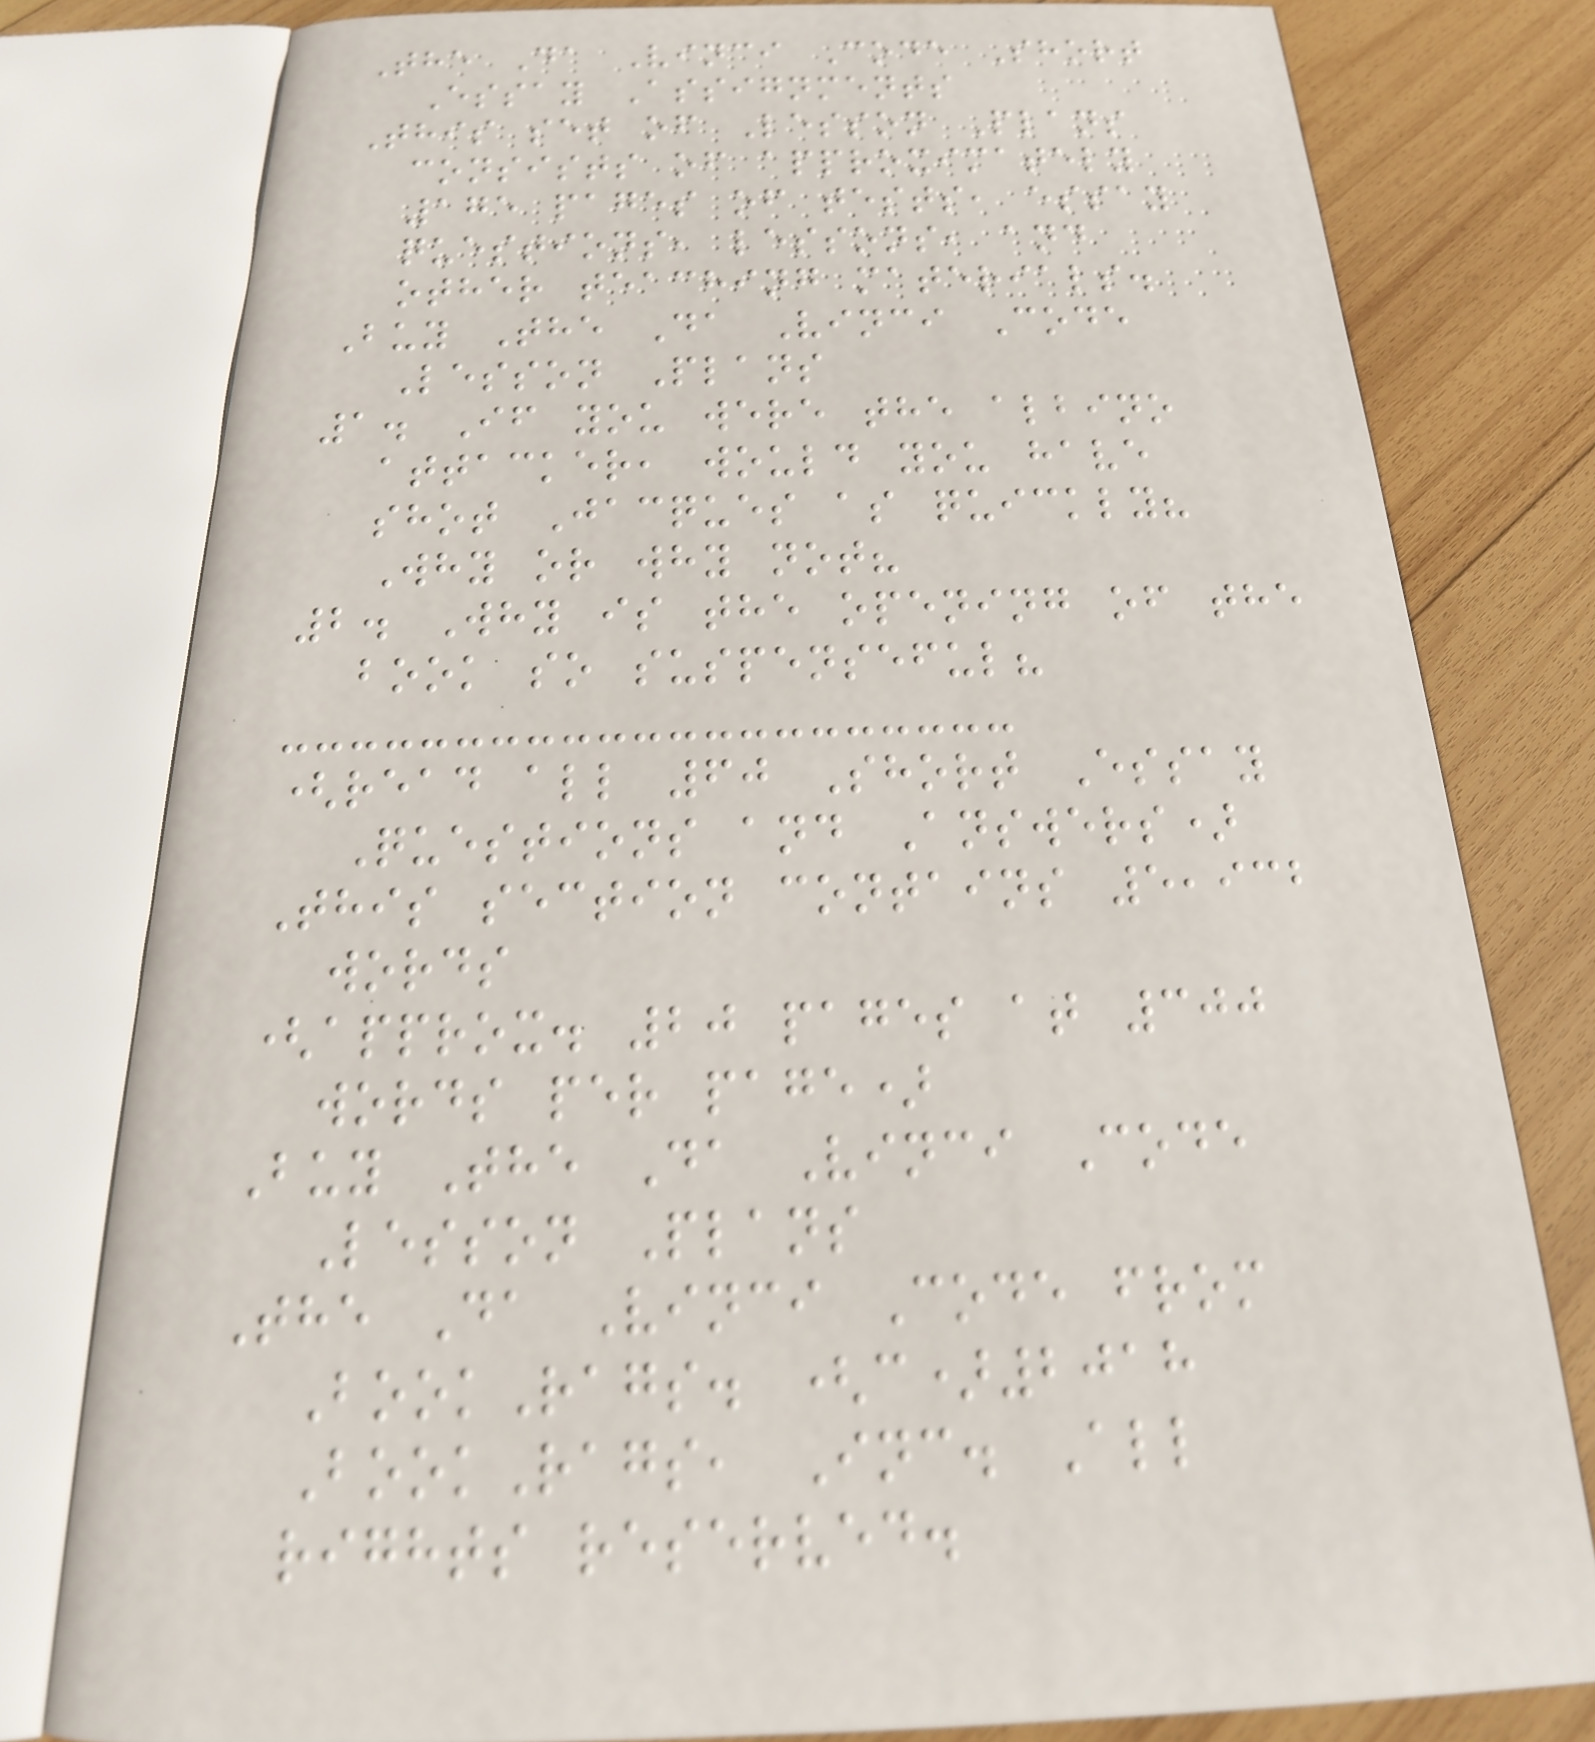The Da Vinci Code Short
Essay Assignments
This set of Lesson Plans
consists of approximately
175 pages of tests, essay
questions, lessons, and
other teaching materials.
Buy The Da Vinci Code
Lesson Plans
1. If you were the albino
attacker, would you have
shot Jacques as quickly?
Why or why not?
2. Why is the opening of the
book so suspenseful?
(read all 60 Short Essay
Questions and Answers)
This section contains 5,932
words
(approx. 20 pages at 300
words per page)
Buy The Da Vinci Code
Lesson Plans
The Da Vinci Code from
BookRags. (c)2018
BookRags, Inc. All
rights reserved.
